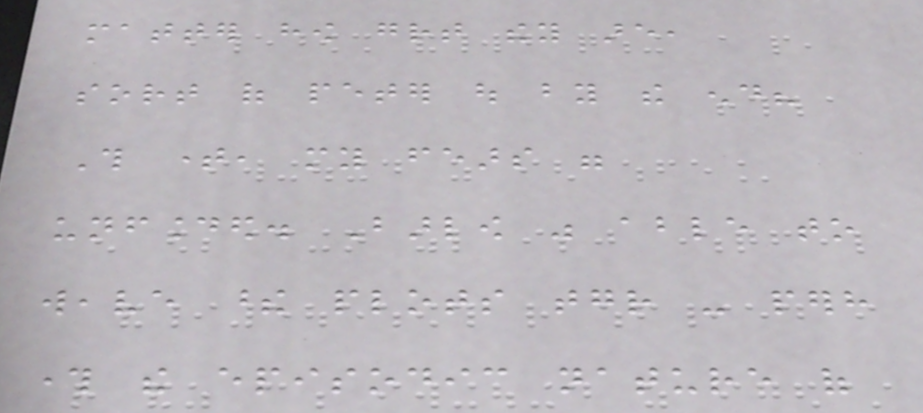matter how great they are,
sort of peter out by the end?
This time, my fears were
unfounded. Barlow was able to
weave these plots together - perhaps
through the episodic nature of
